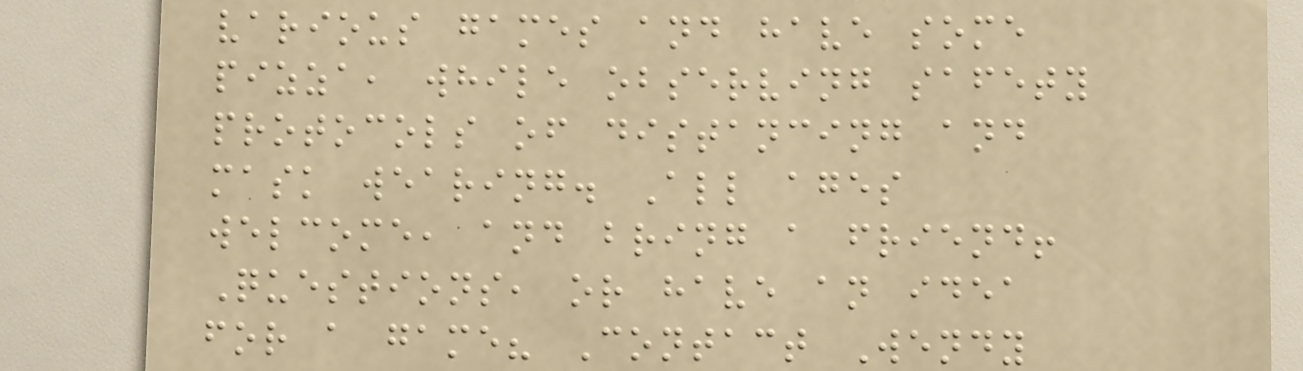various games and have some
pizza, while observing safety
protocols of distancing and
mask wearing. All ages
welcome, and bring a friend!
Questions, or have an idea
for a game? Contact Wendy
